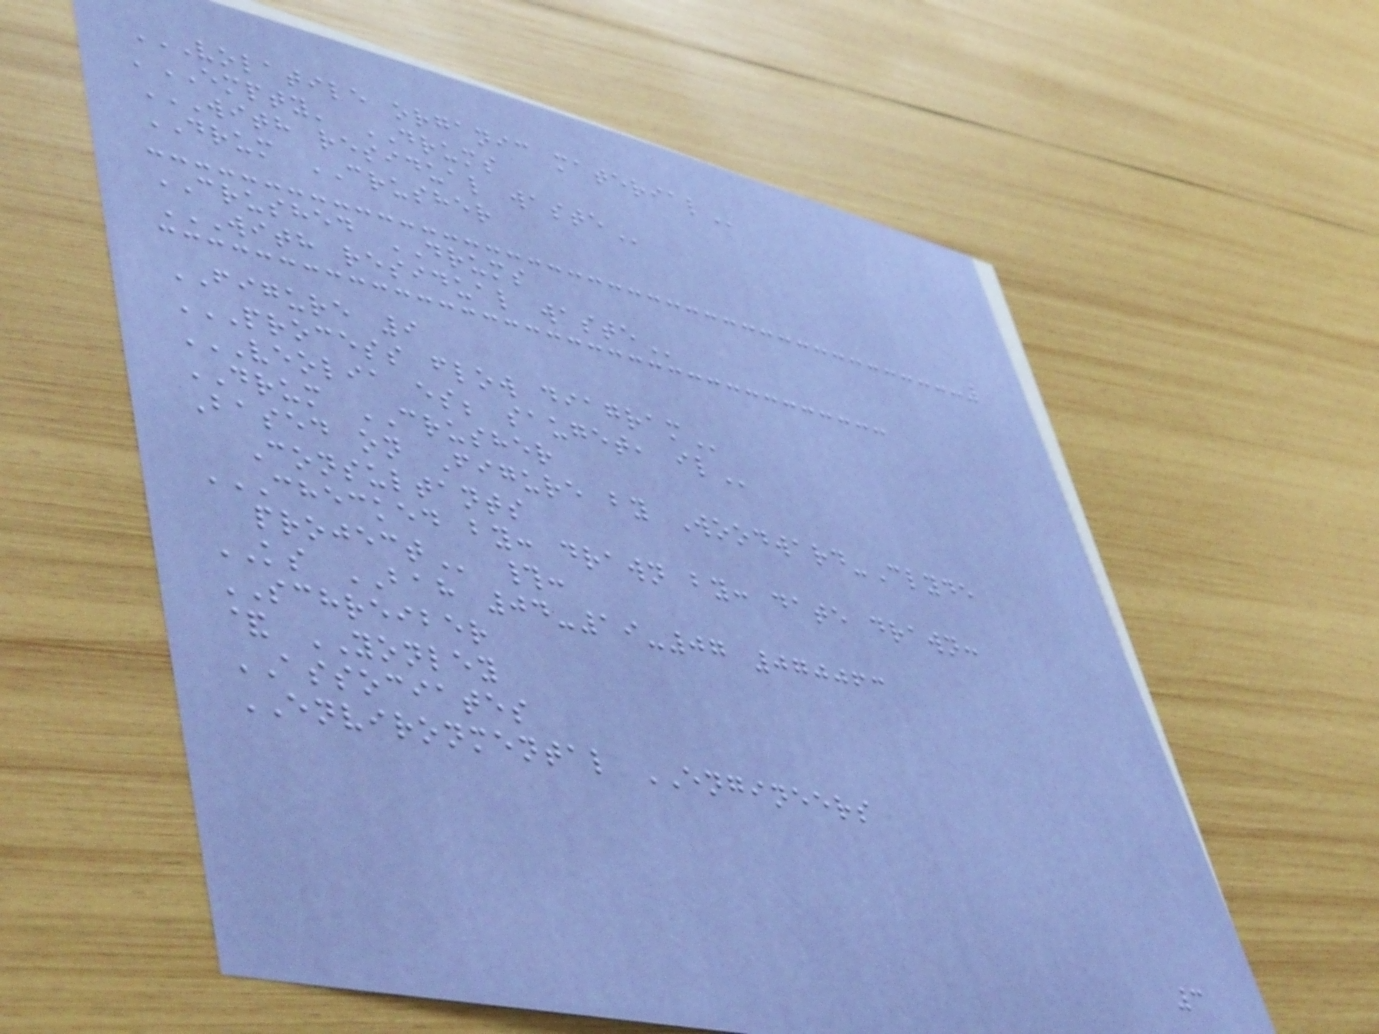VOLATILE ORGANIC MATERIAL
'EMPTY' DRUMS
WITH RESIDUAL WASTE
DRUM CRUSHER
CRUSHED DRUMS
WITH RESIDUAL WASTE
FIGURE 9
PROCESS FLOW DIAGRAM
VEOLIA ES; SAUGET, IL
DRUM CRUSHER
Based on Figure by Woodward-Clyde
Consultants
CHECKED BY: DRAWN BY: DATE DRAWN:
PROJECT #:
KS BAH 04-19-07 070063
SCHREIBER
& YONLEY
ASSOCIATES
ENVIRONMENTAL ENGINEERS
3
